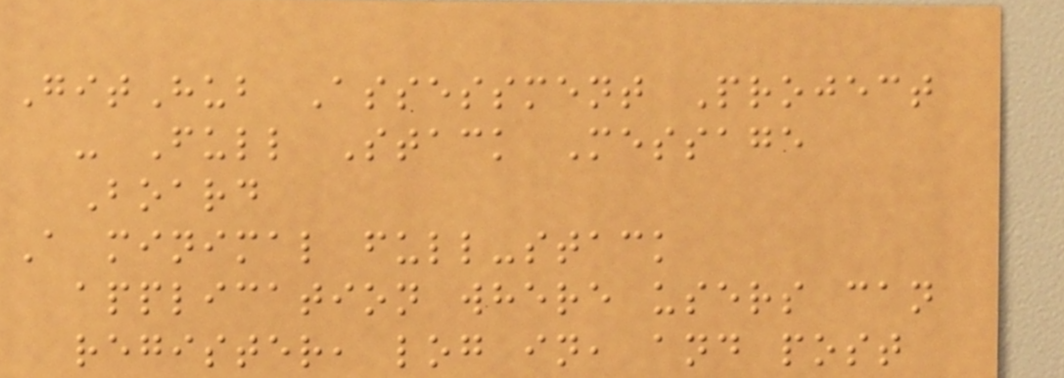GitHub Assessment Project
- Full Stack Message
Board
A minimal full-stack
application where users can
register, log in, and post
